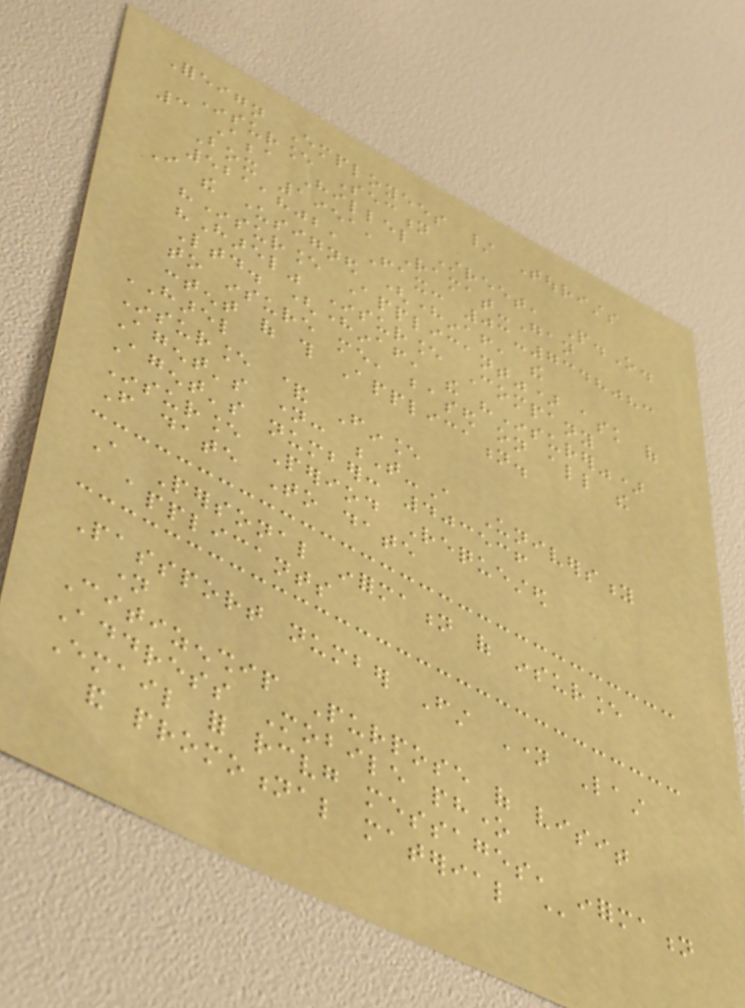Foreign Employees / Tourists
Insurance Section
3 Abba Hillel Street, P.O.
Box 1951, Ramat-Gan
5211802, Fax: 03-7348083
I the undersigned (hereinafter, the
"Insurance Applicant") ask of
"Harel" Insurance Company
Ltd. (hereinafter, the "Insurer")
to insure me, based on all the
content of this Application.
HAREL
Insurance & Finance
Agent's name: T-A University
Agent's number: 403536
Insurance Period Requested
From date To date
A Personal information of insurance
applicants
Passport number First Name Last
name
Citizenship Purpose of visit
Address Mobile phone
Email for receiving messages, information
and promotional material @
